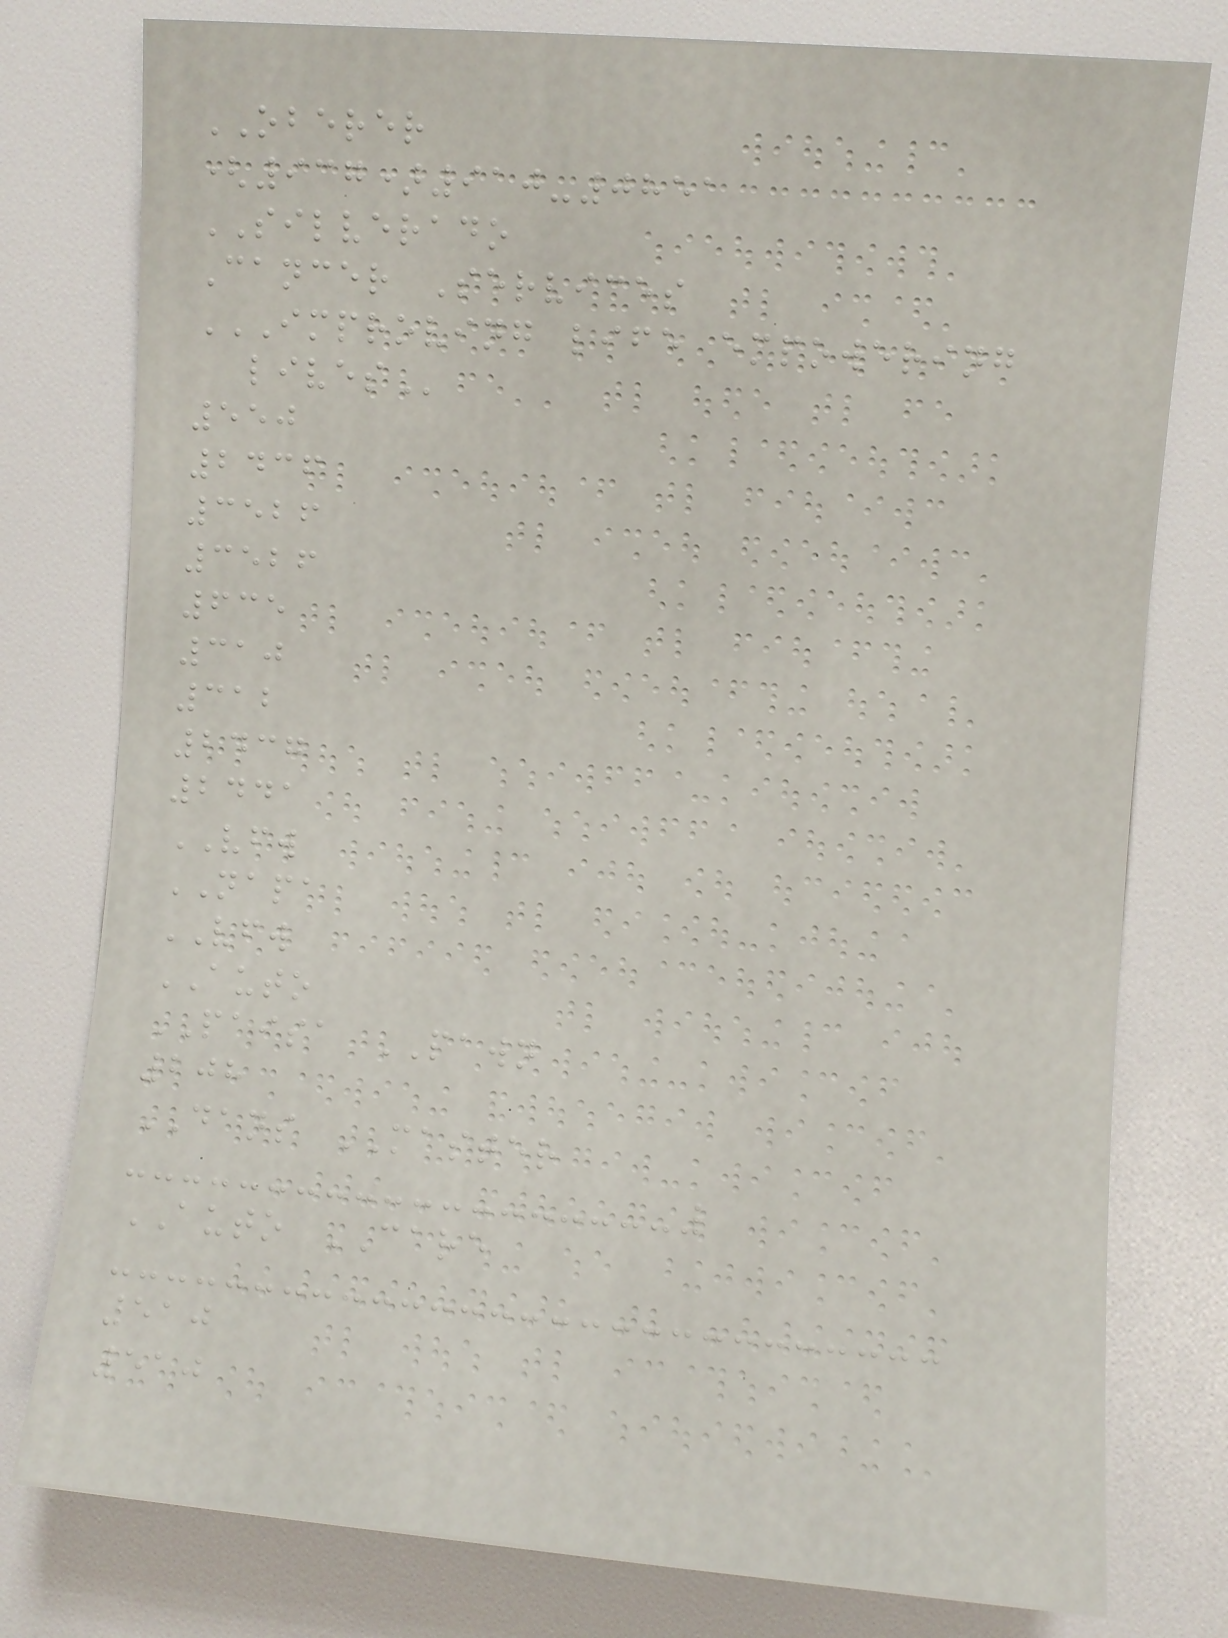OBERER
(937)910-0851
SILVERADO
Cancer Services
IMPROVING LIFE EMPOWERING
LIVES
550
2436
3526
3526
635
310
312
2437
2441
VFW
NAPA
VFW
AUTO
PAISA PAWN
208
DANS MASTER
AUTO CARE
510
510
